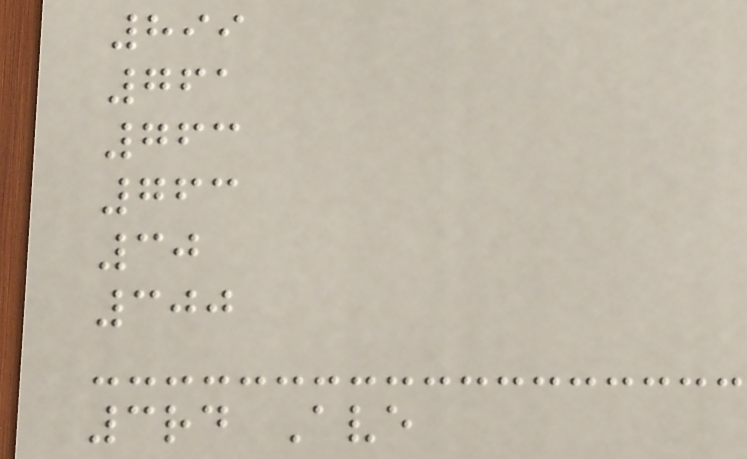899
761
763
763
30
300
3rd Ave
